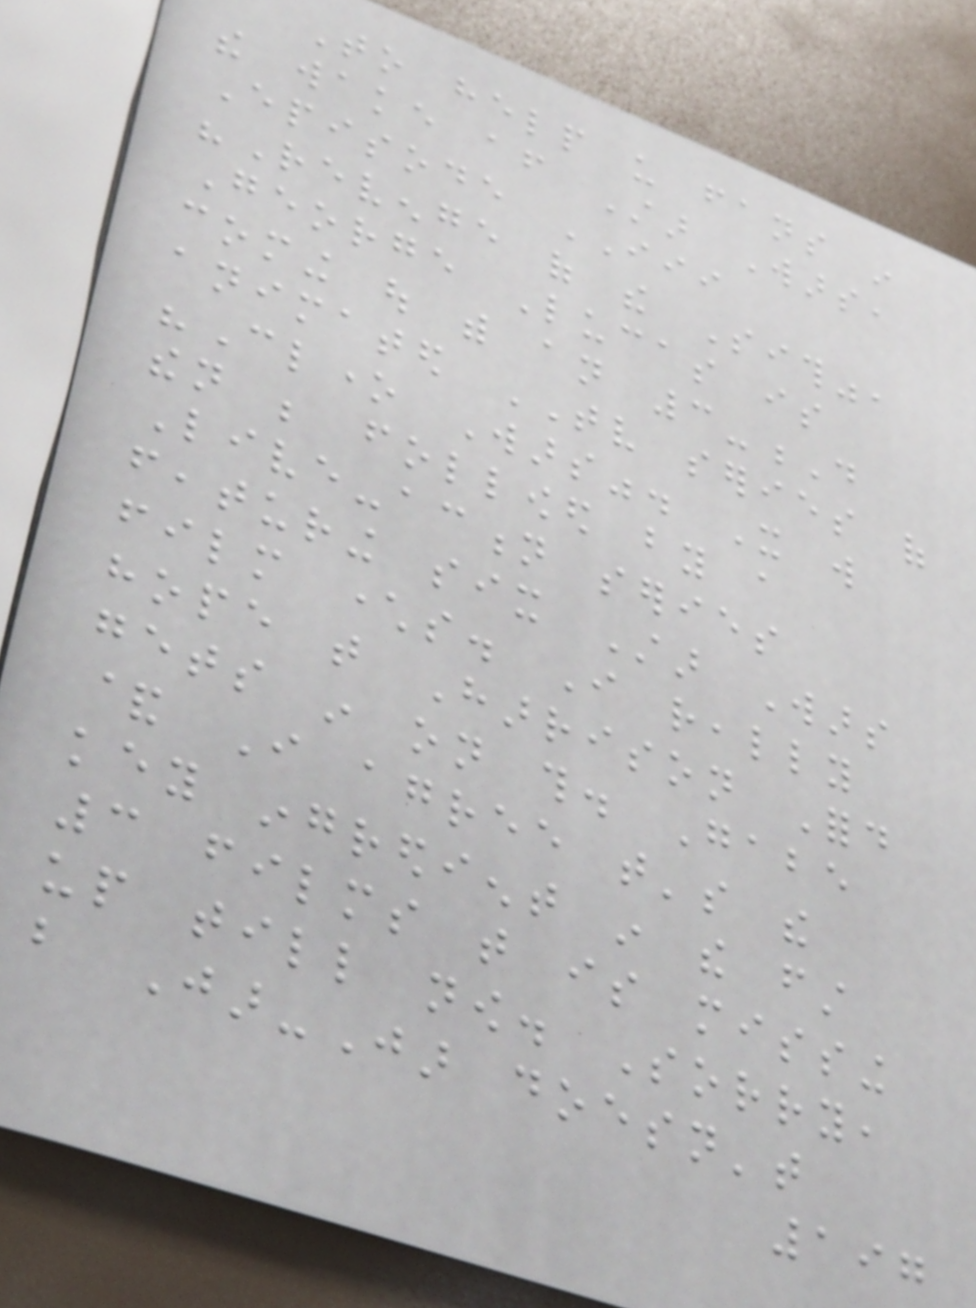To help us fans in
the wake after Star Wars,
Episode III
"Revenge of the Sith",
George Lucas is
coming out with an 3-D
animated TV series of
"Clone Wars". It will
then be followed by a
Live-action series
featuring six Star Wars
film characters. I really
hope that Harrison Ford
gets in on this. Gabe
& I agree that's the
key ingredient in the first
3 films that is missing
up till now. Sorry,
but Jar-Jar doesn't
197
